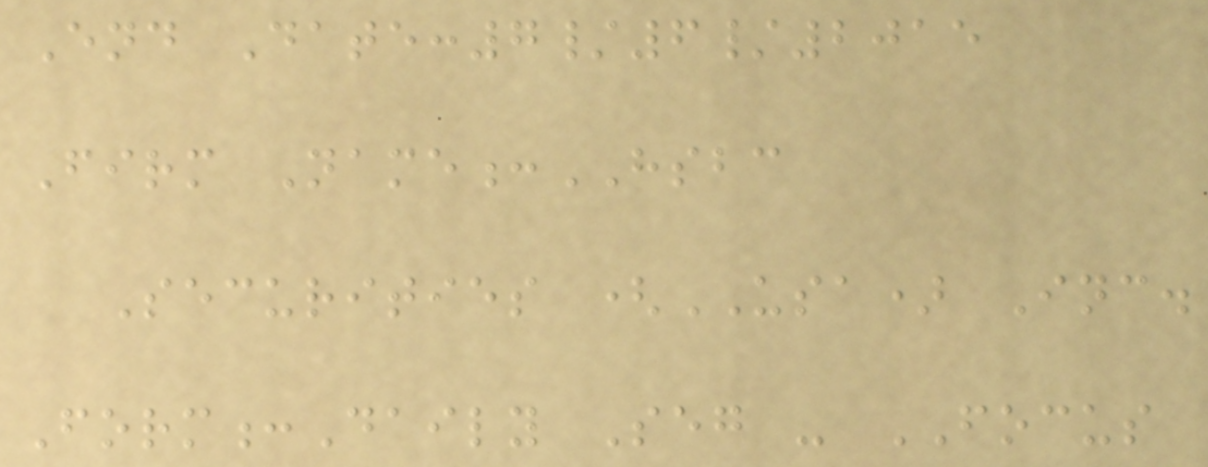End Date:7/6/2015
Firm Name:HSBC
Securities (USA) Inc.
Form:Daily Seg - FOCUS
